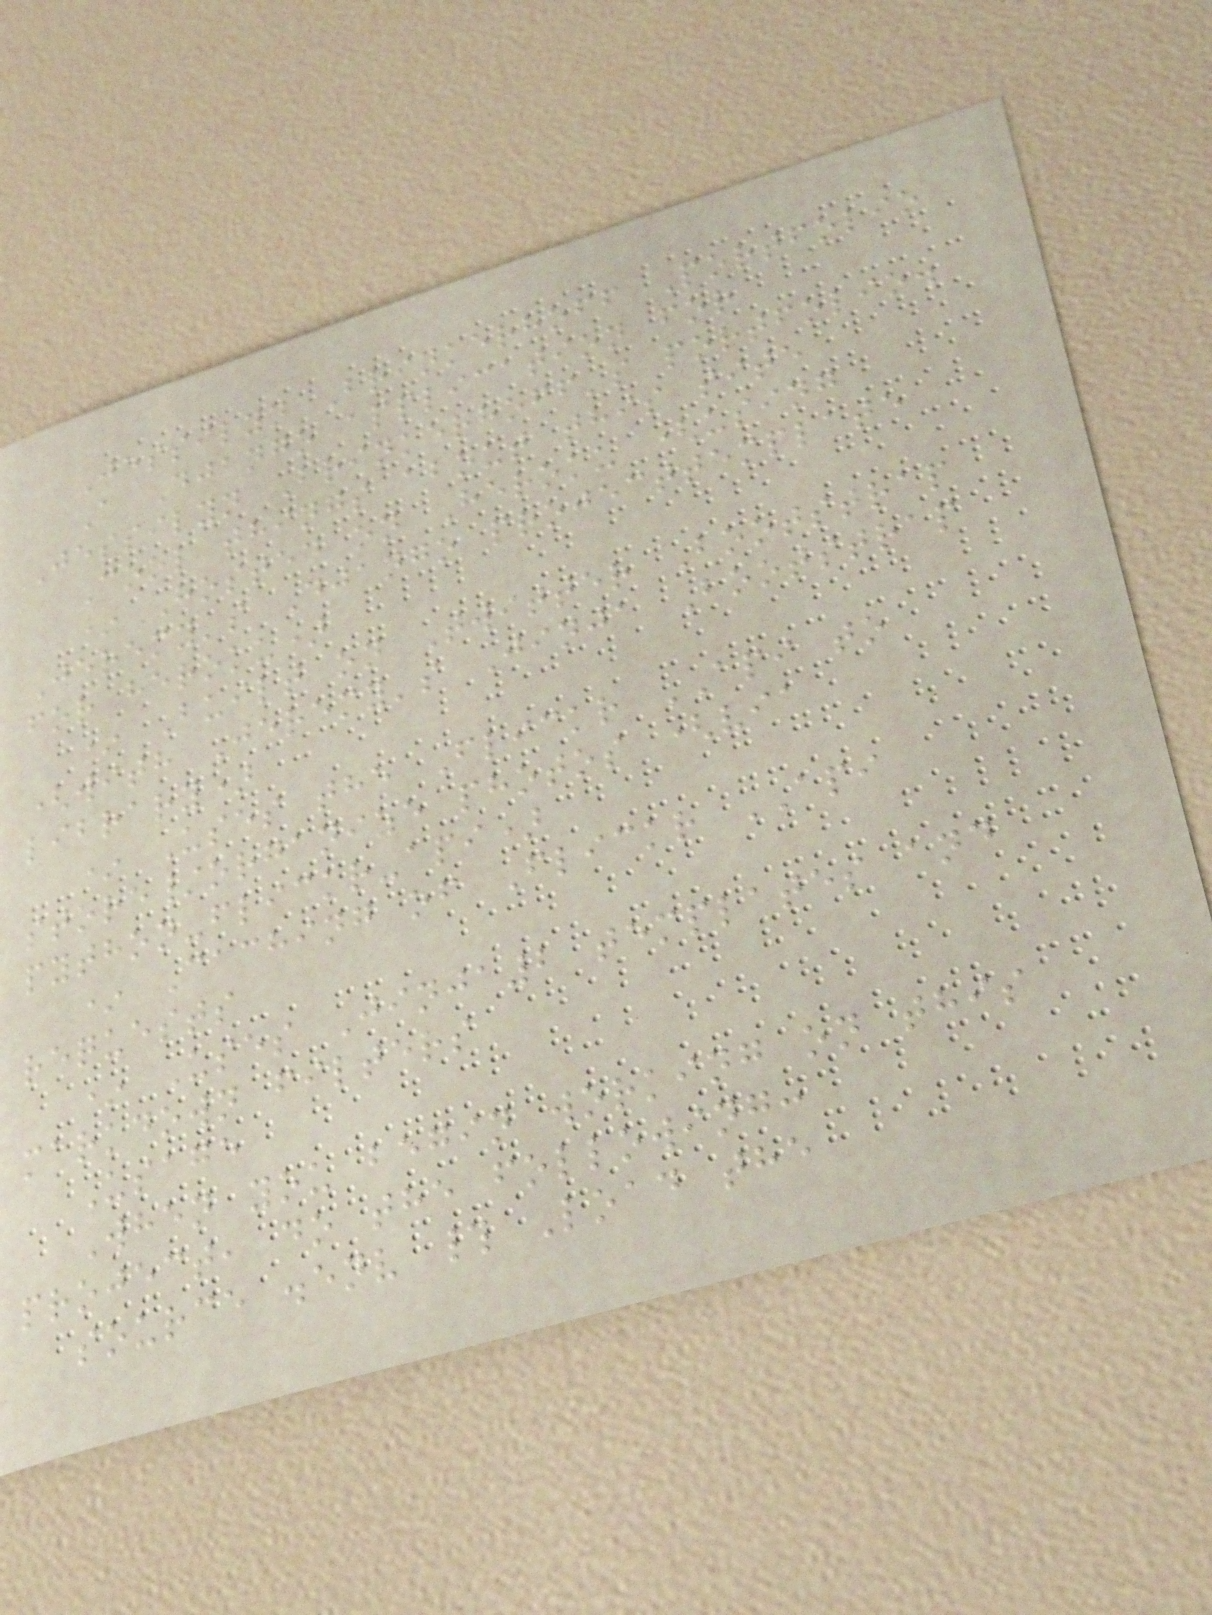Jessilyn Brinkerhoff Portfolio
A Django application for
Jessilyn Brinkerhoff's portfolio.
Cool things about this site
* Hosted on Heroku (using
Jeremy's Django projecttemplate
for heroku)
* Built on Twitter Bootstrap
(with Jeremy's Jinja Bootstrap
library)
* Uses the Flickr API to
store/organize photos (via
python-flickr-api)
* Caching of Flickr API
requests
* Uses Jinja2 templates and
markdown filters
Usage
When you begin working on this
project, do the following:
source .env # Load the
